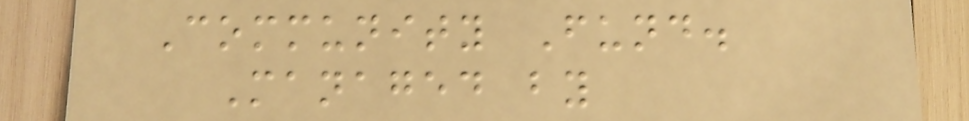Community Fund.
Managed by
